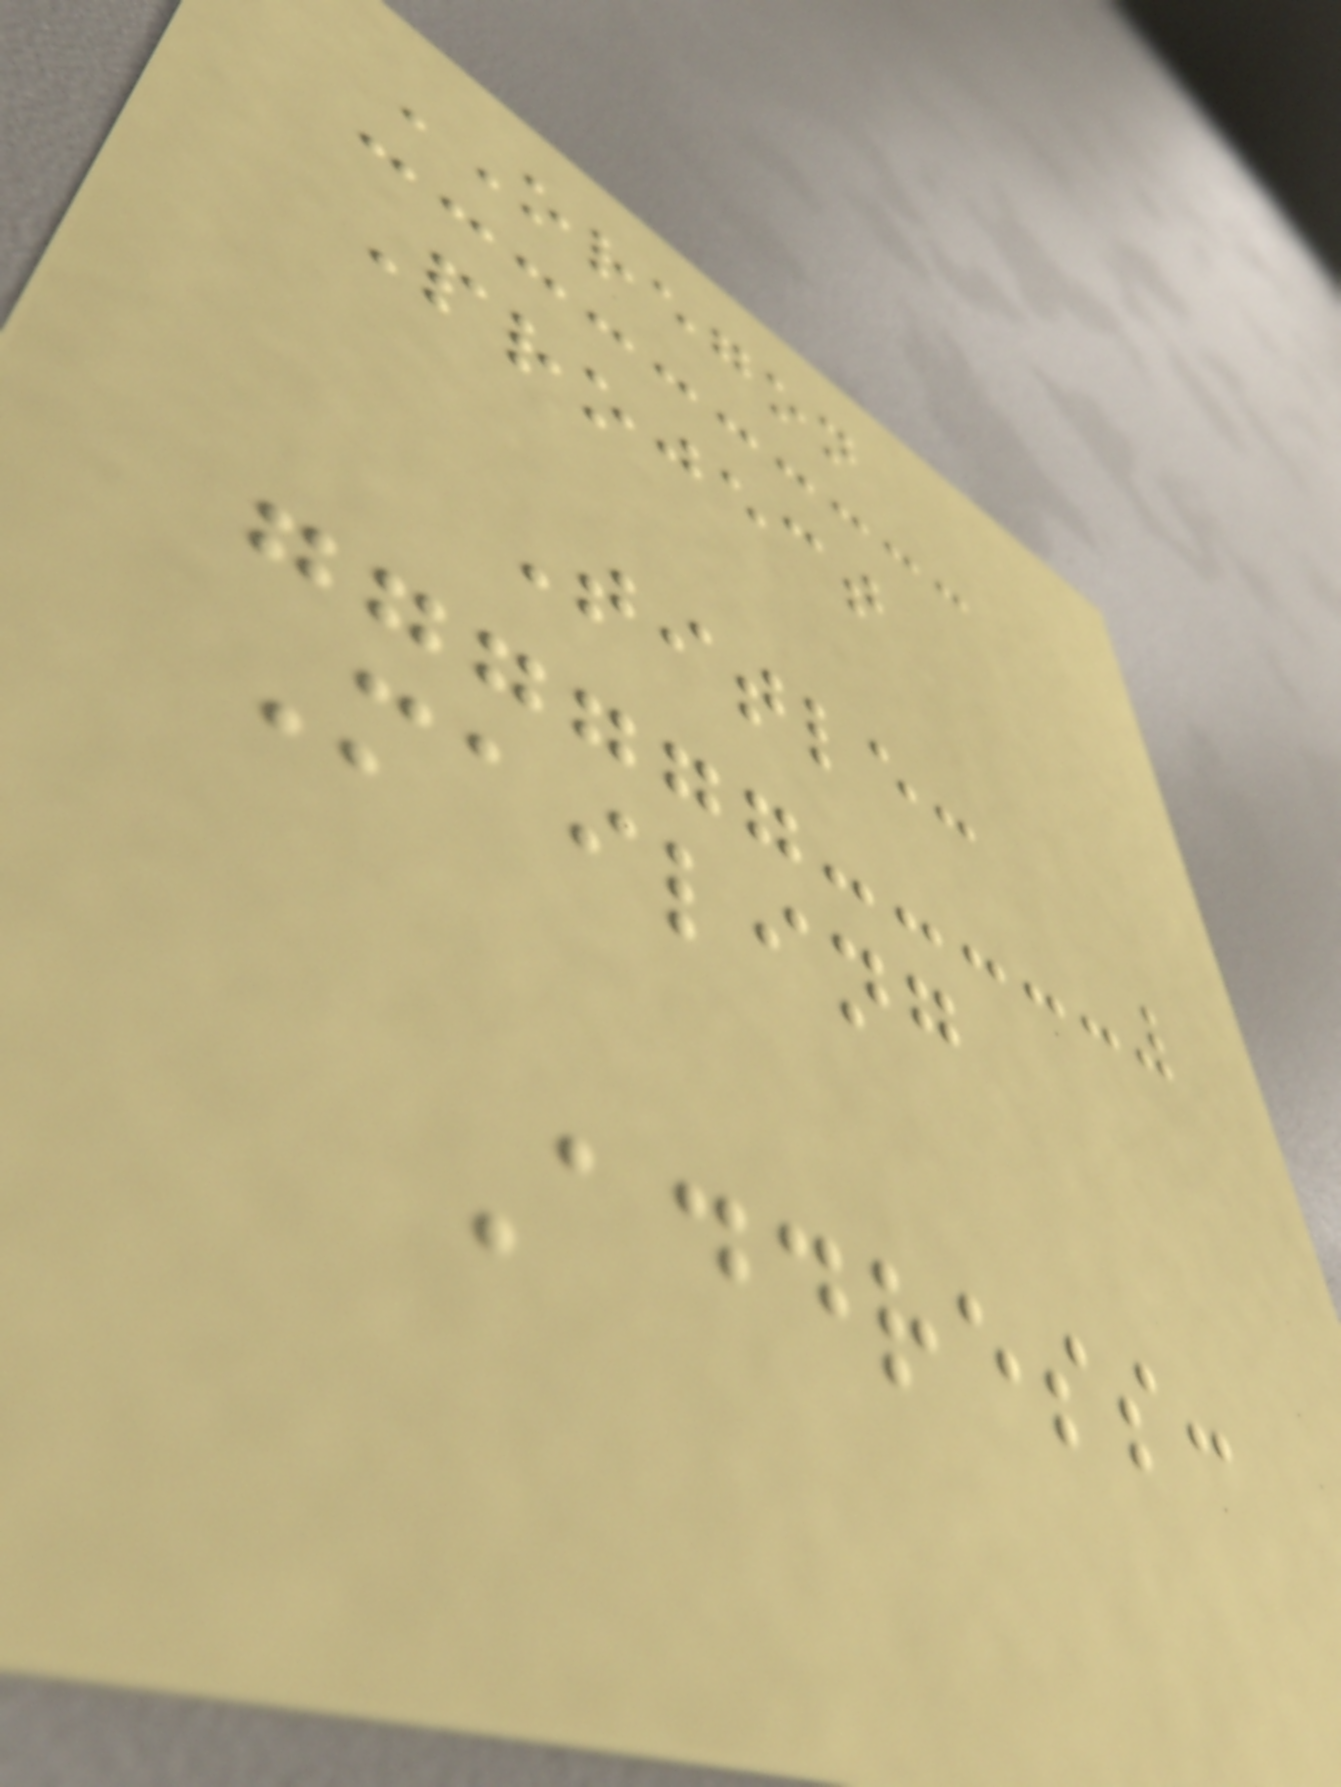OREGON
Project
Title:
Mailing
Address:
